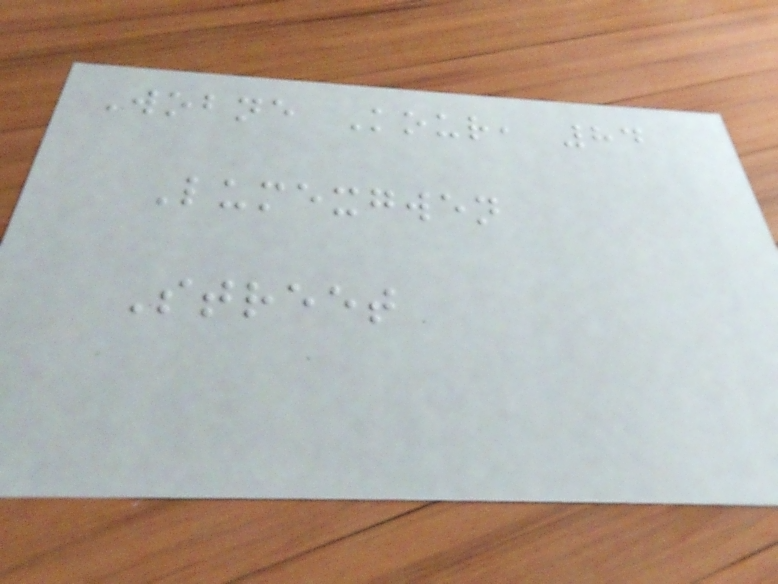Wobne Kour, 84
Lumexgwen
Street
